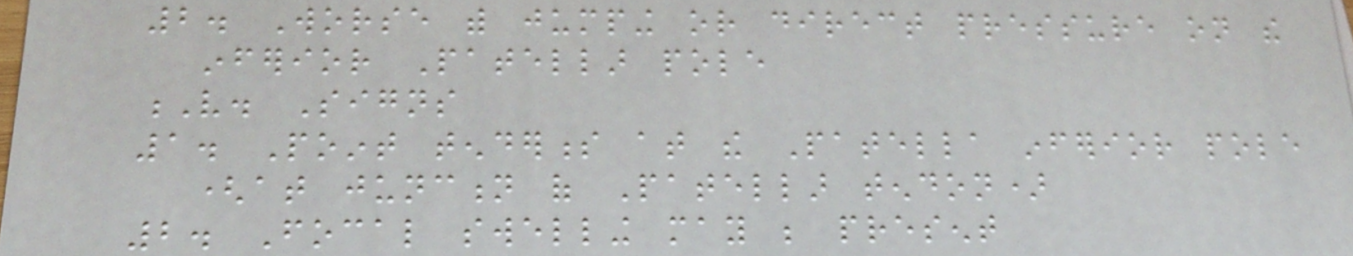2. Worse with jumping or direct pressure on the
inferior Patellar pole
V. Signs
1. Point tenderness at the Patella inferior pole
(at junction of Patellar tendon)
2. Focal swelling may be present
